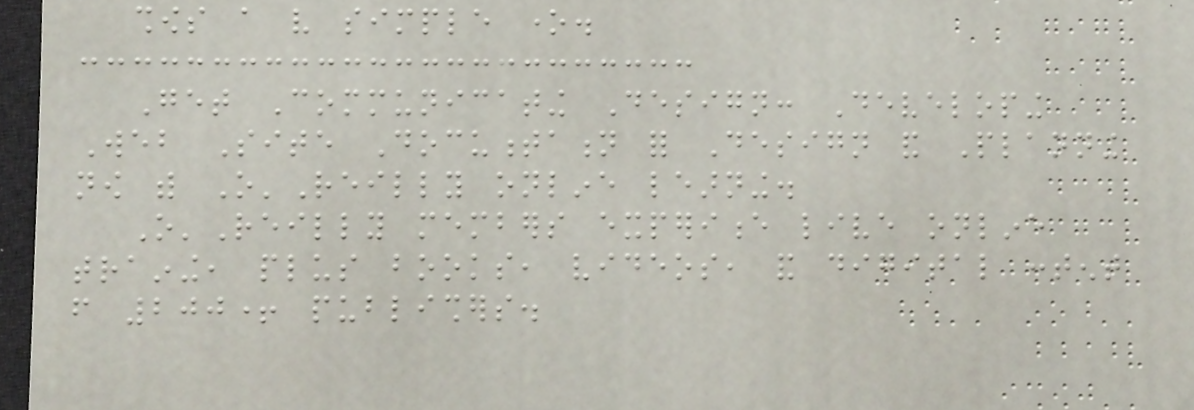shows a very simple one.
Get Communicating Design: Developing
Web Site Documentation for Design and Planning
now with O'Reilly online learning.
O'Reilly members experience live online
training, plus books, videos, and digital content
from 200+ publishers.
